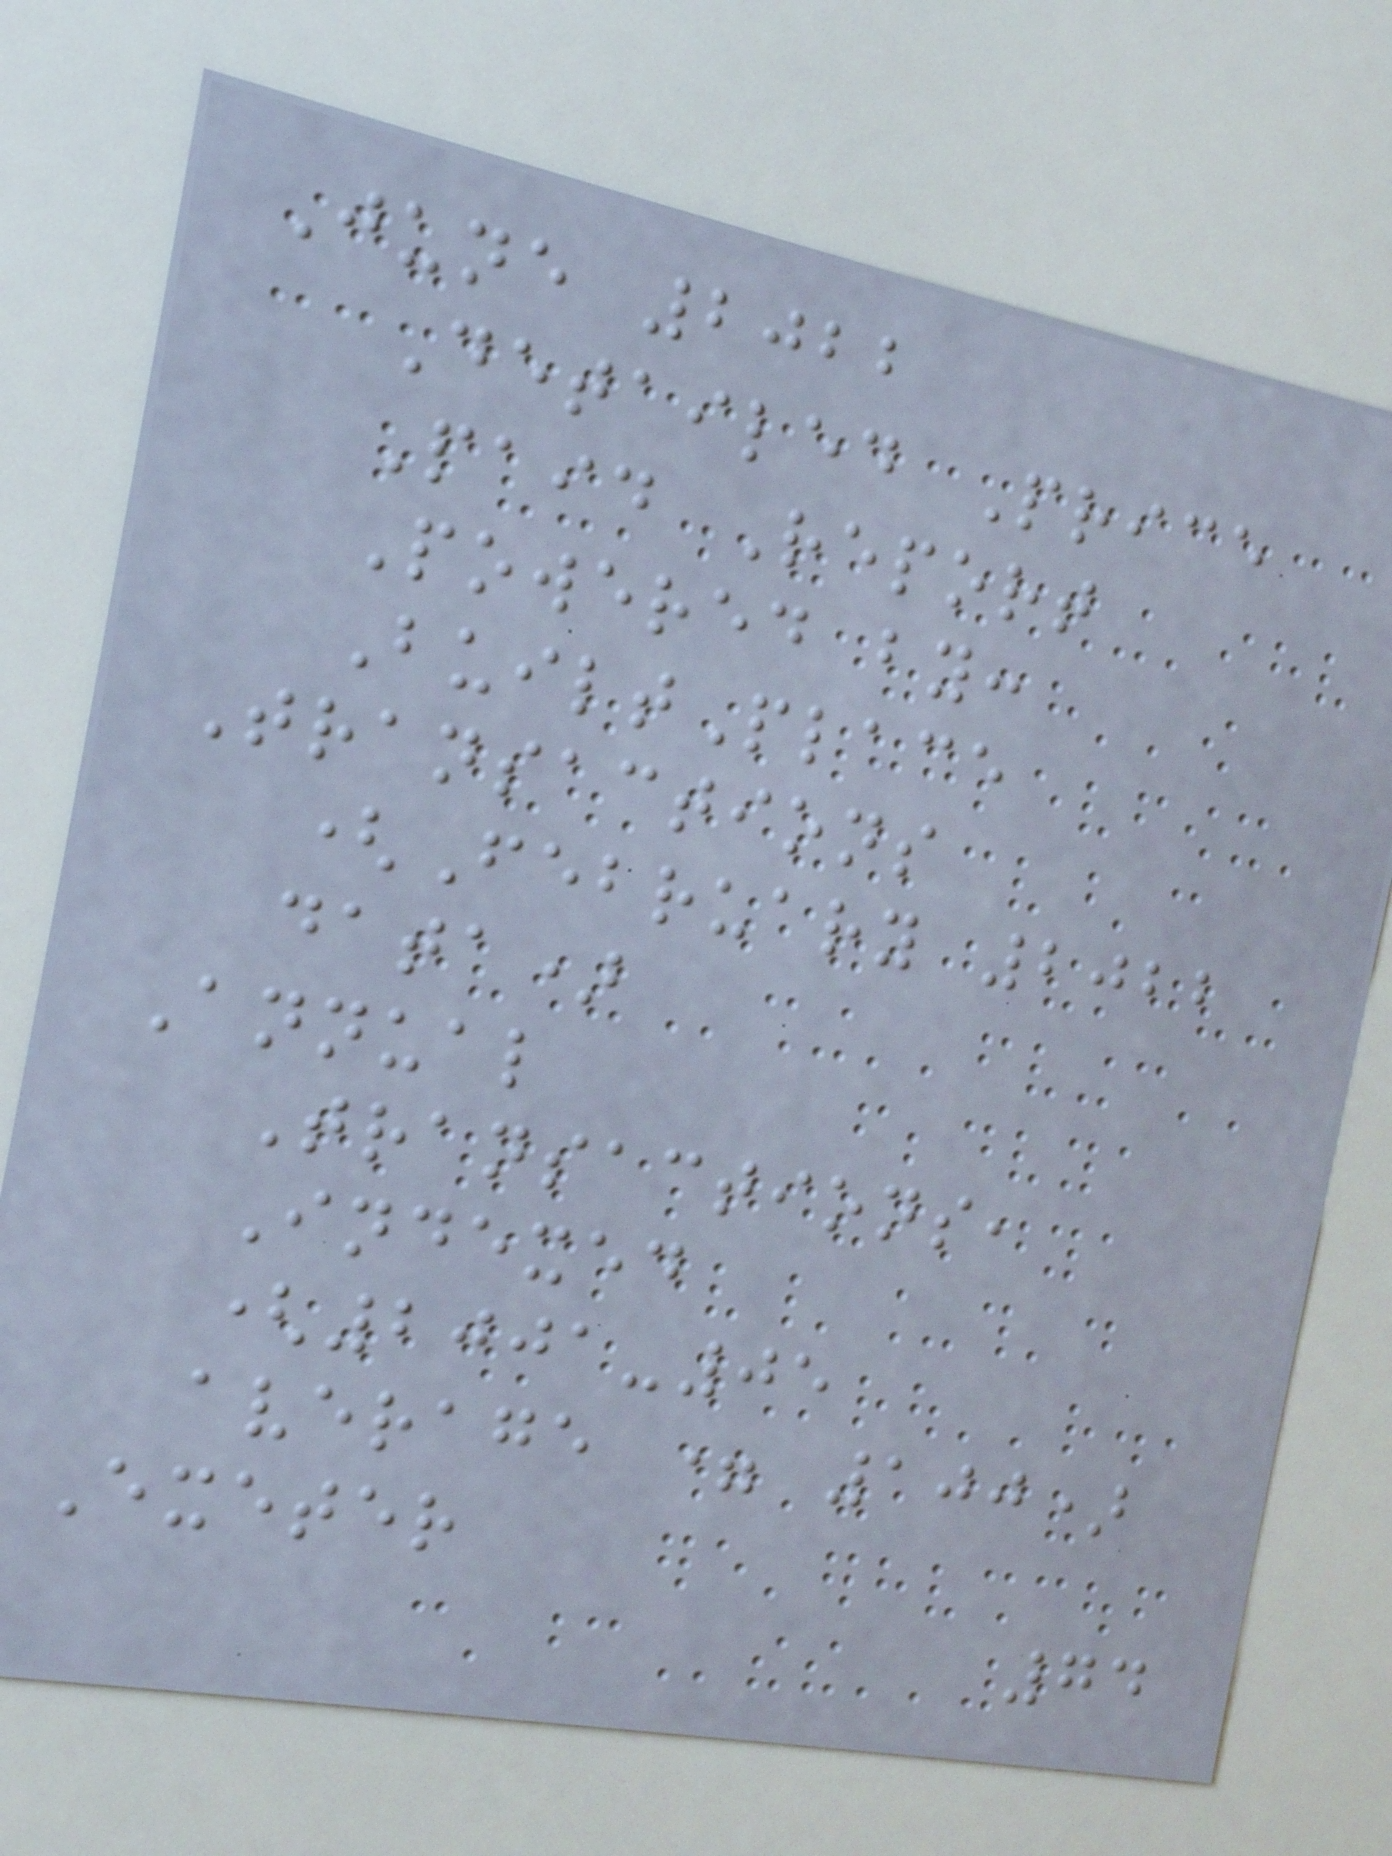June 2022
Detailed Price
Paid Report
Powered by:
BuiltPlace
Transactions
(February 2022
data)
Annual
Transactions,
Indexed
(2001-05
average = 100)
Exeter
74
